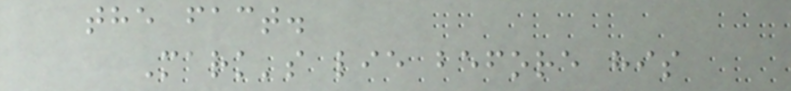the fact.
Mark's lie before his
